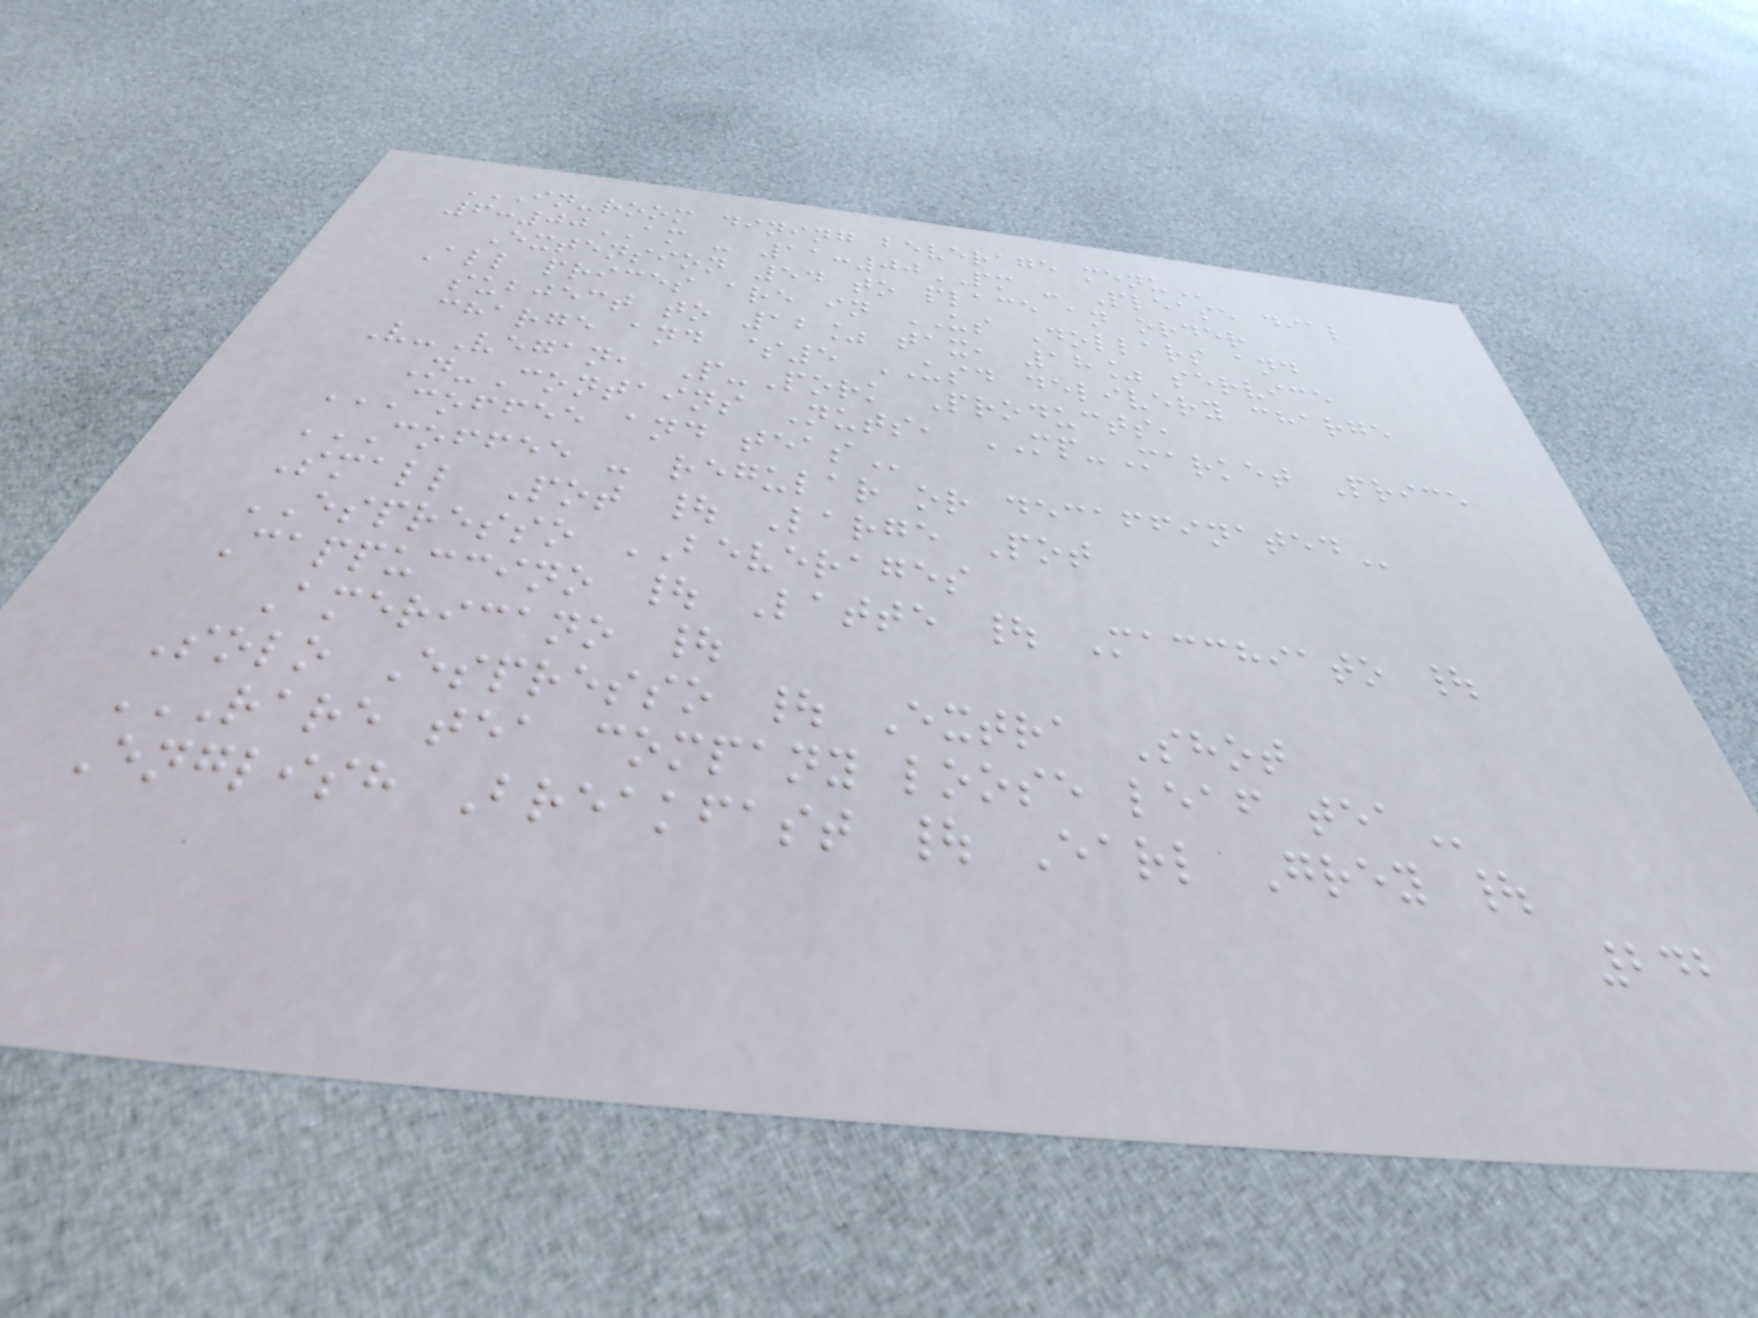IN-ROOM DINING BEVERAGE MENU
6:00AM - 11:00PM - Please dial
Extension 54 to place an order
All prices are in US Dollars and
subject to 12% tax, 18% service
charge and $5 USD delivery charge
V-Vegan, P-Pork Products,
N-Contains Nuts, MP-Market Price
COFFEE AND TEAS
COFFEE - REGULAR OR DECAFFINATED
Small Pot | Large Pot
ESPRESSO BEVERAGES
Cappuccino | Latte | Macchiato |
Americano |
Solo Espresso | Extra Shot
RARE TEA COMPANY LOOSE LEAF TEA
English Breakfast | Earl Grey |
242
